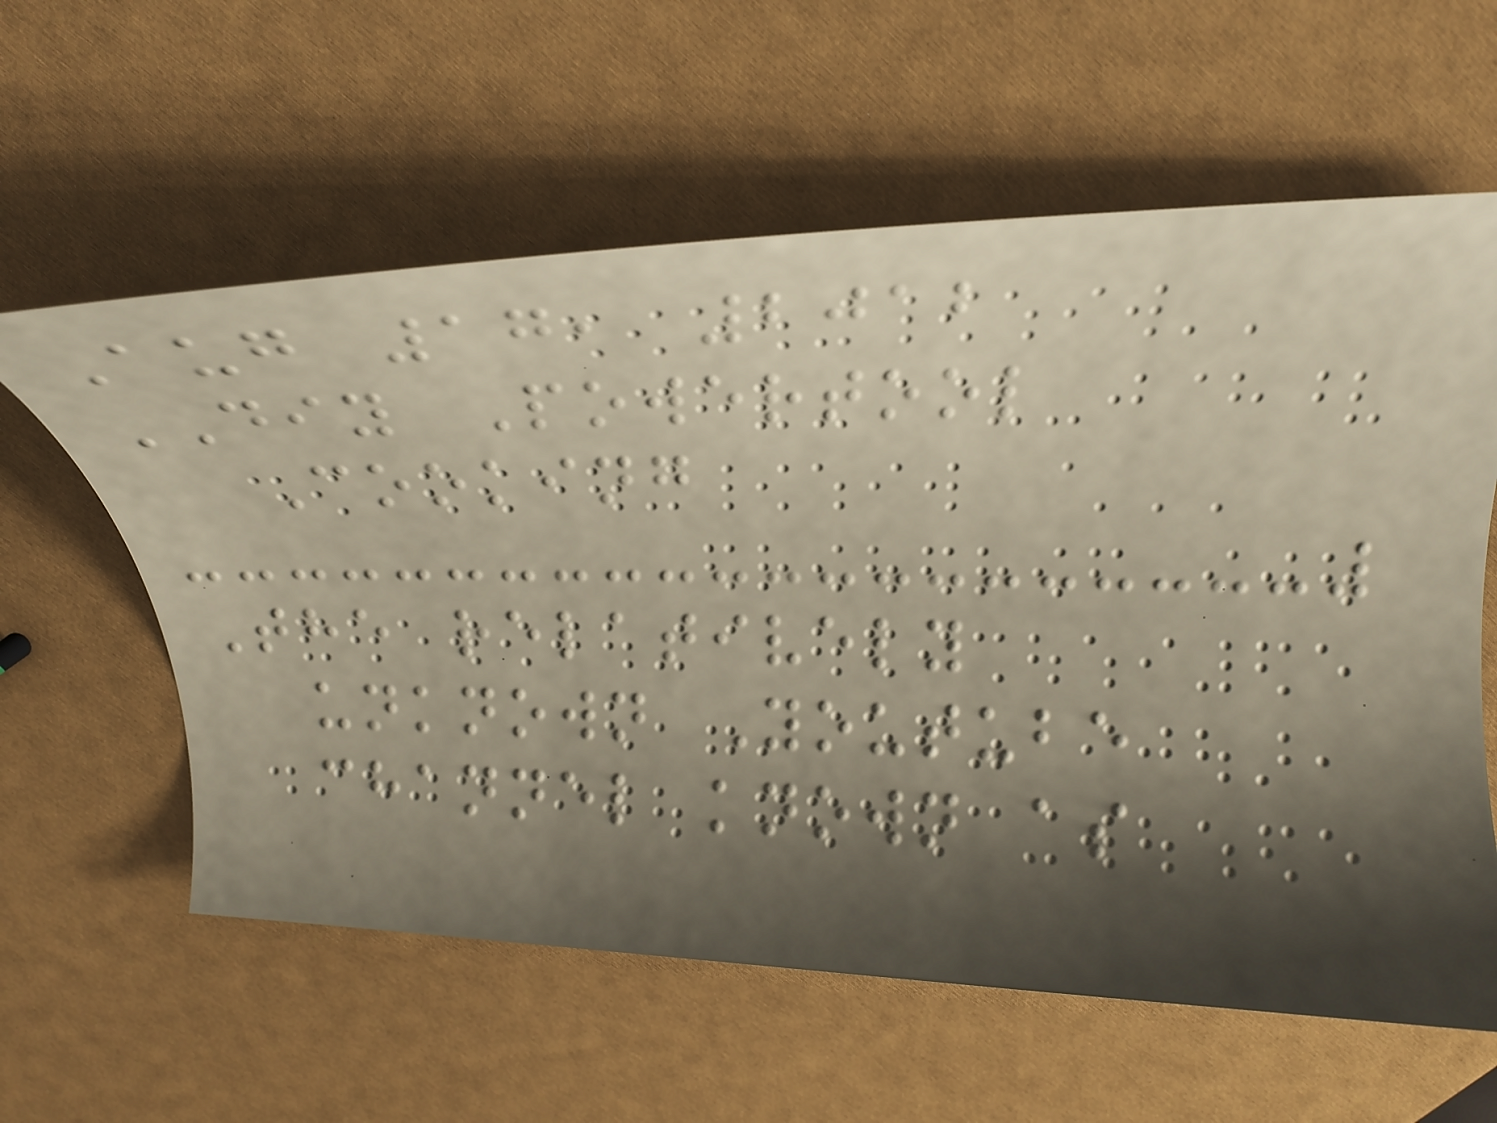Aug 17, 2012
DIY Powertool
Cooking
The relatively
unknown Youtube
channel known as
